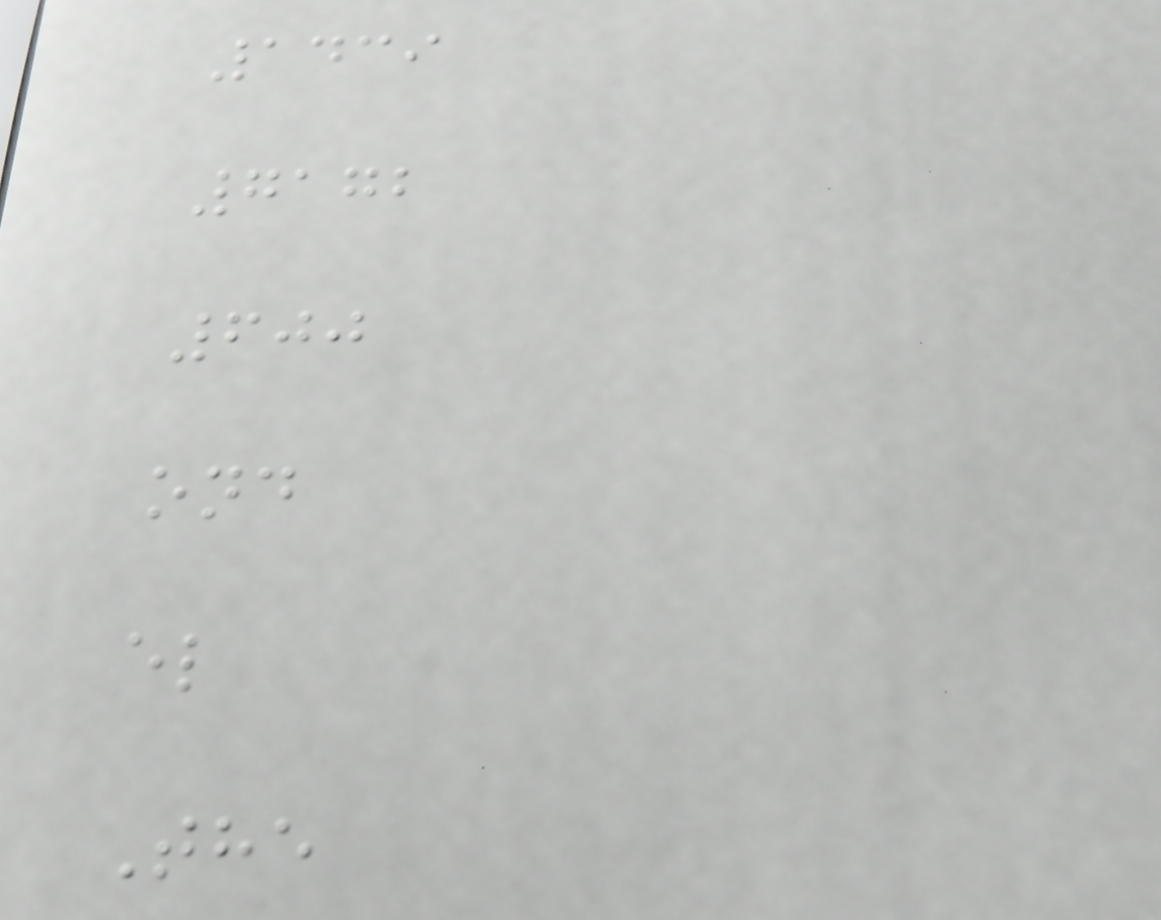1439
7172
600
ond
el
The
